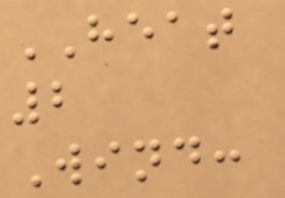HEAT
2
Wind:
